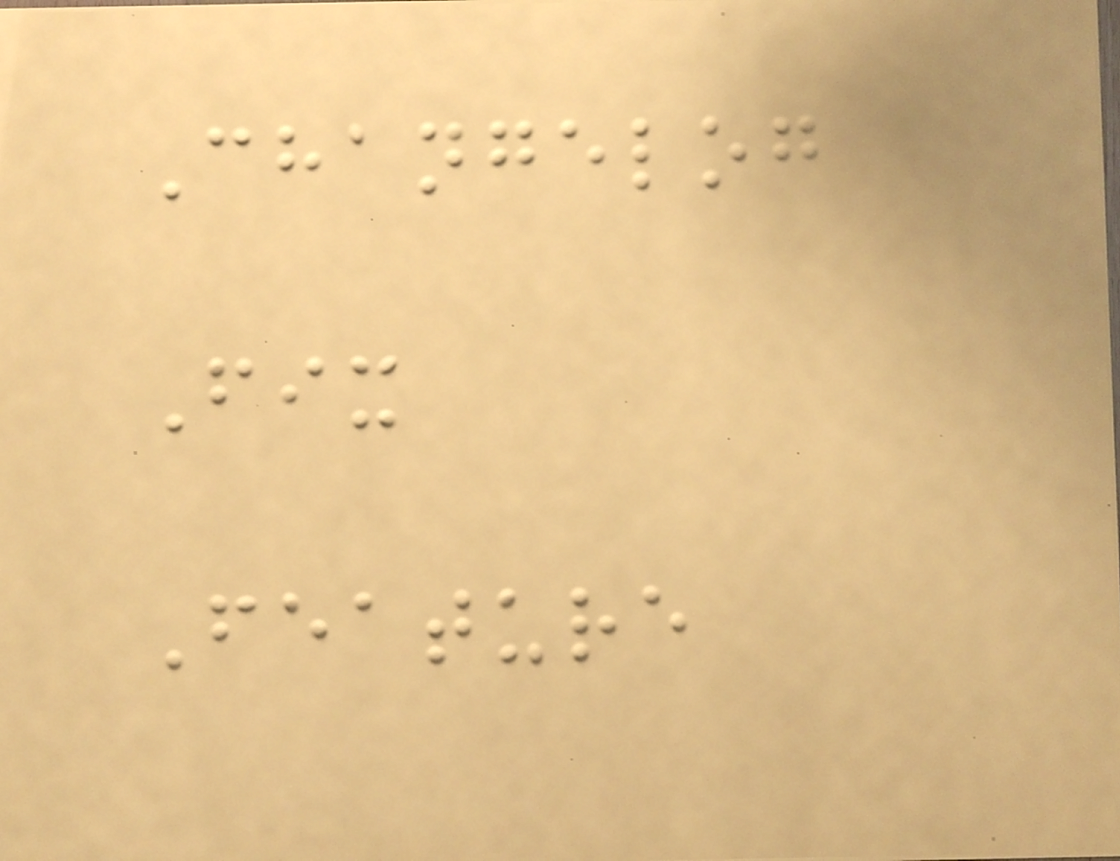Changelog
Fix
Feature
